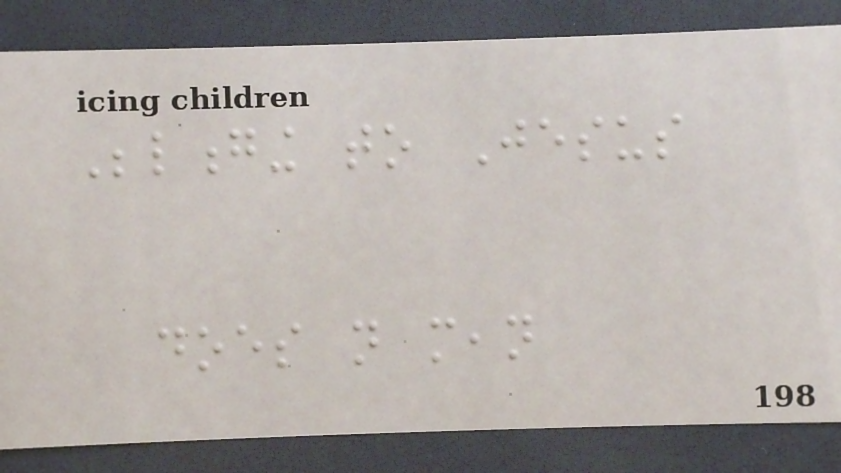Belonging to Jesus
does not mean
